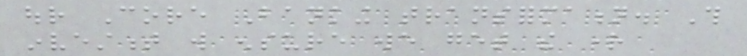our Core Banking transformation. This
investment will ensure we get the right
